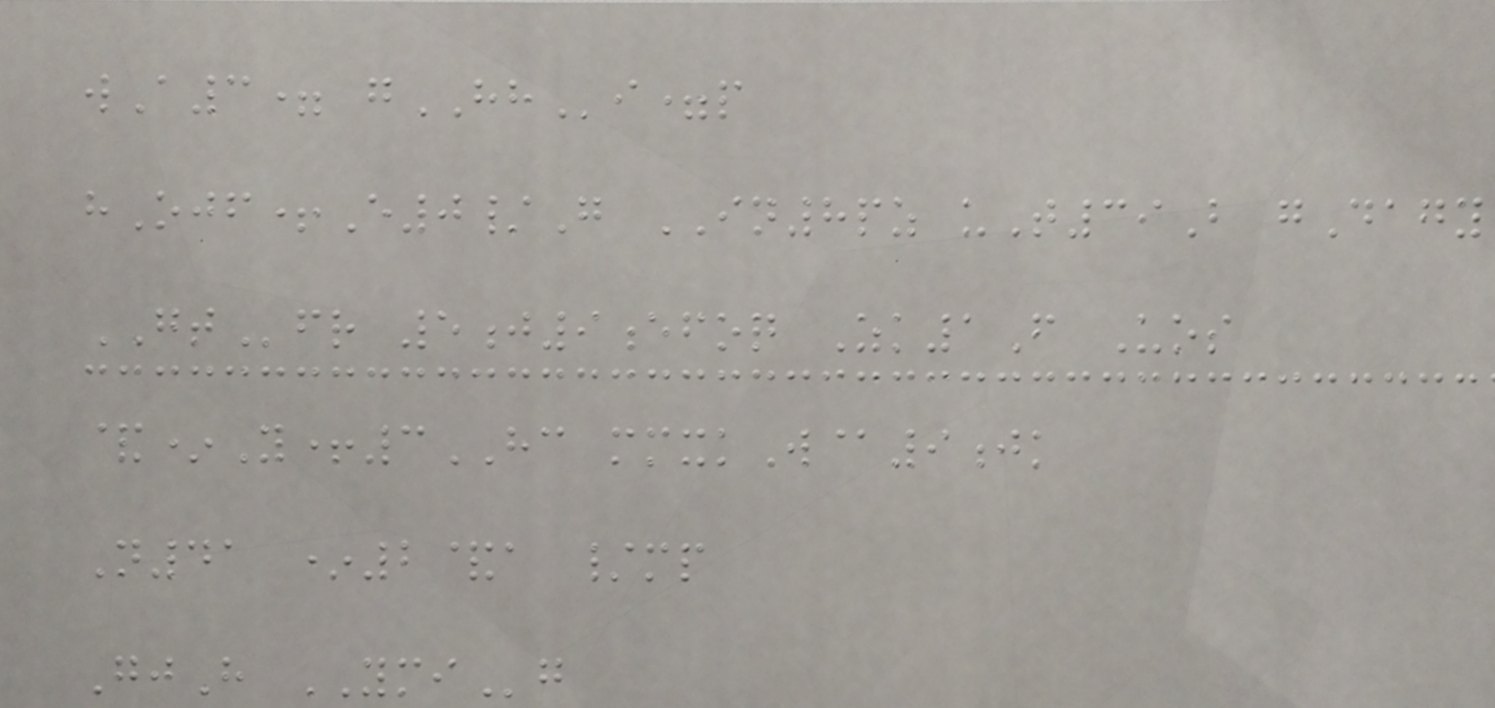wA3= gHHi=p
hOjf+E0/G IN8pz uT39B gDagy
GTfr 5j9efoq Zk1F Uos
&*Y+3HC mmxkW@9jk
N41 *2&a /mp
GjH YMIg
